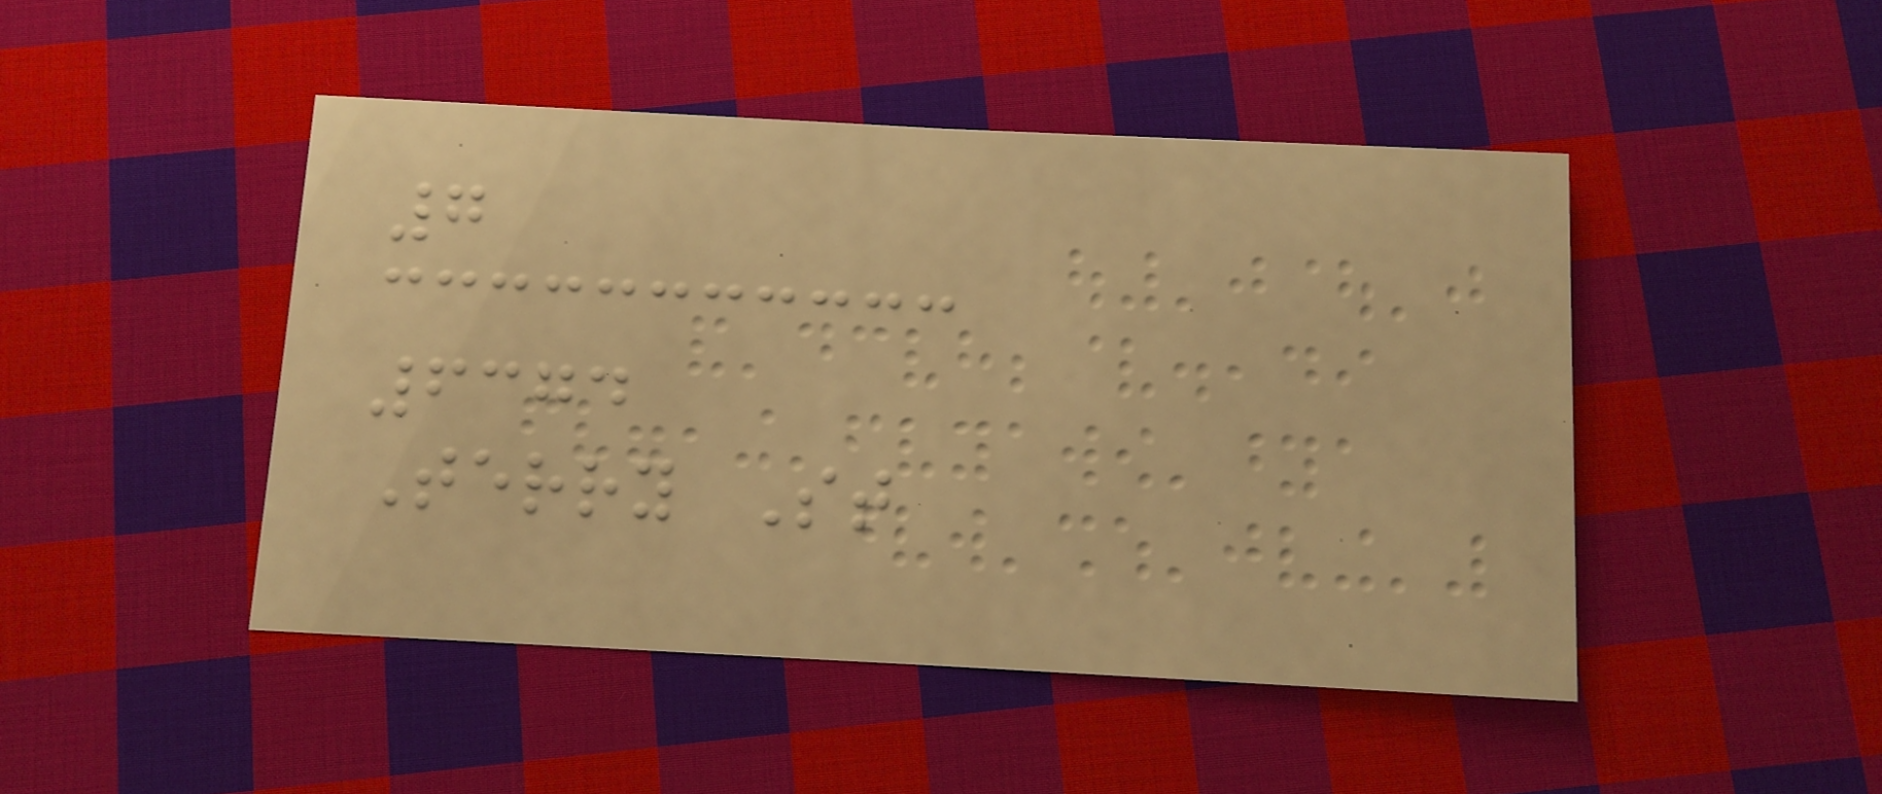7
6374
Terry St
